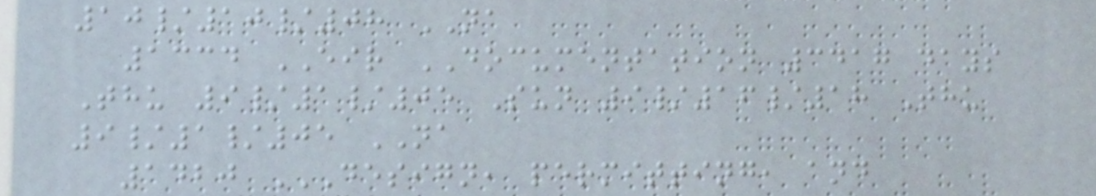10/10/08 NA
1334 EIR DOCUMENTATION 3417 days
Thu 9/1/05 Sun 9/16/18 Thu
9/1/05 NA
1420 DESIGN, PERMITTING, AND
